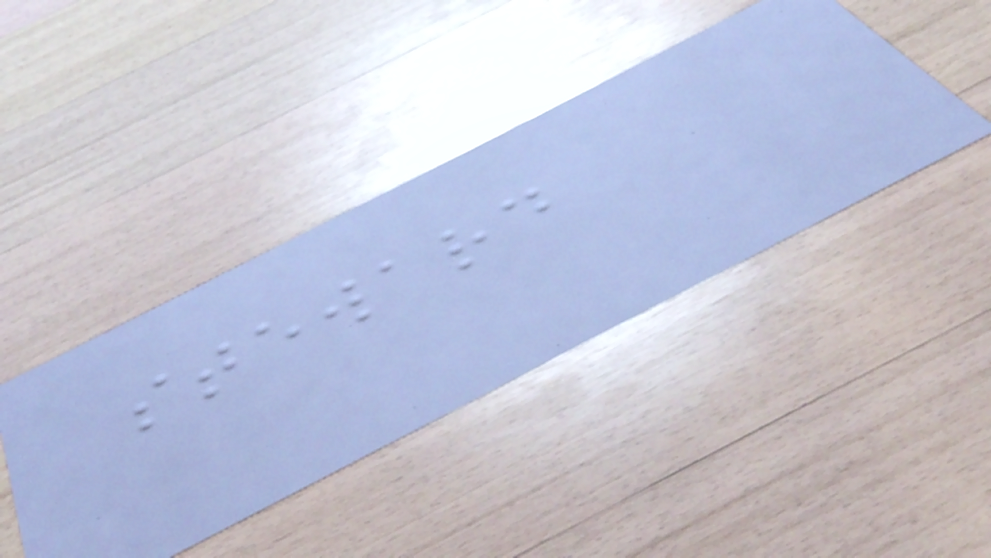steward
